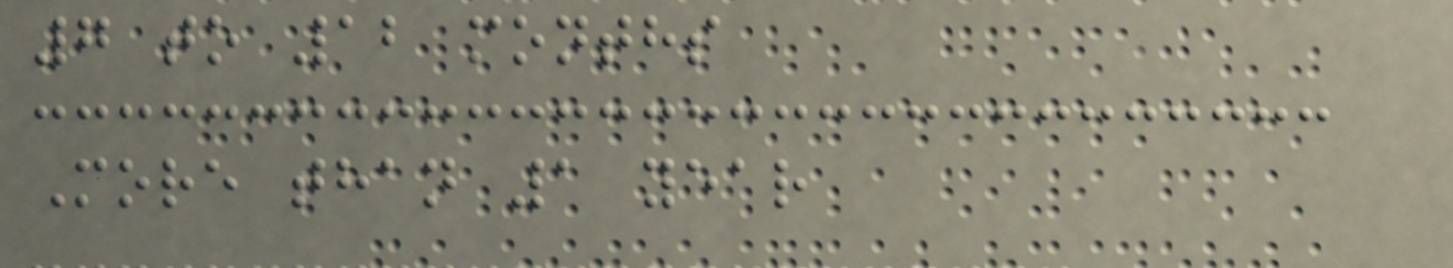7 to 12 months
More than 1 year
